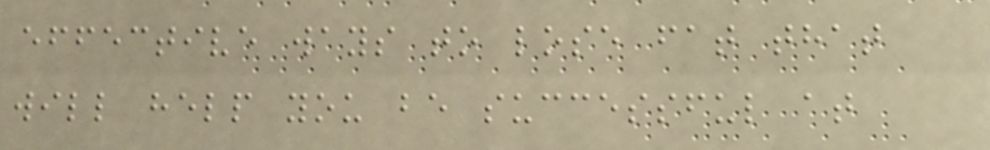effective ways to lose fat that
will help you be successful at
